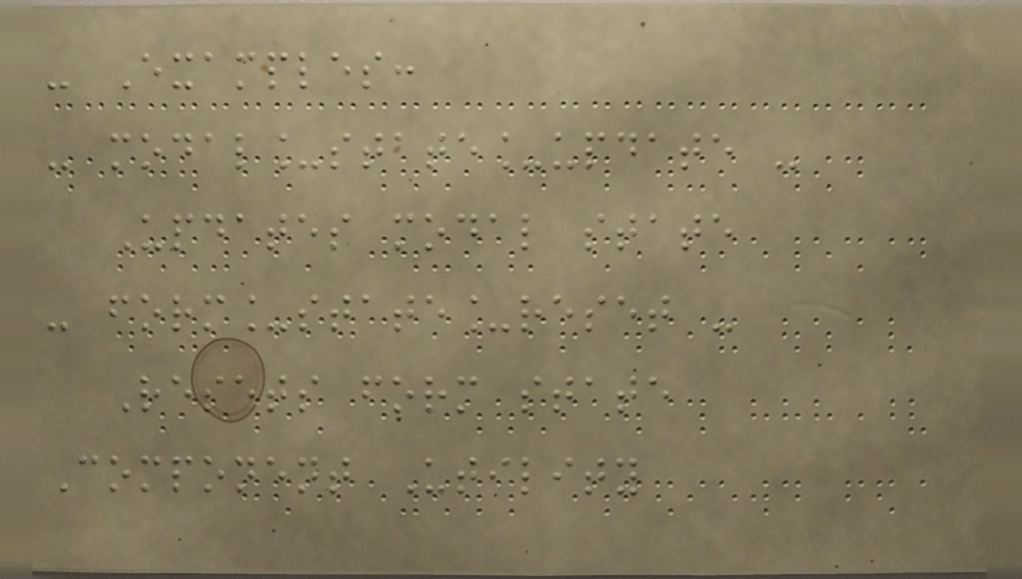- Examples:
- modal_state_update -
Updates modal state
- form_state_reset -
Resets form state
Component Utility
